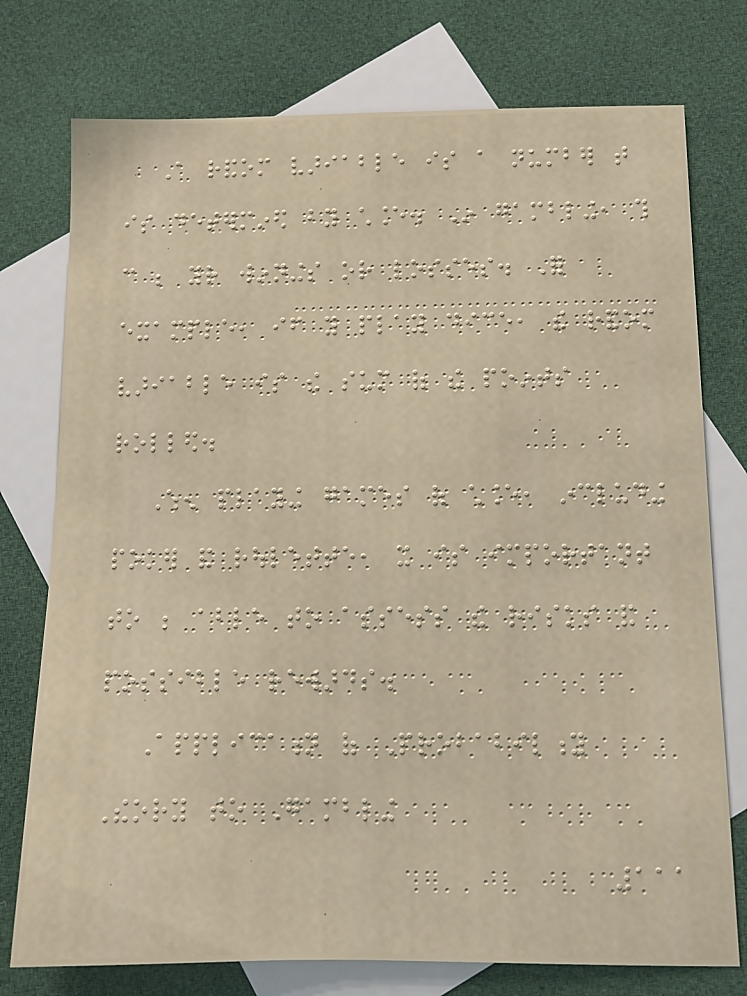A random variable is a number that
is determined by chance. In gambling, this
can be your winnings or losses. For
example, if you play dice, the random
variable is the sum of the points
rolled.
When playing games of chance, including
poker and roulette, it is important
to be able to assess the risks and
possible rewards.
Application of Probability
Theory to Gambling
111
